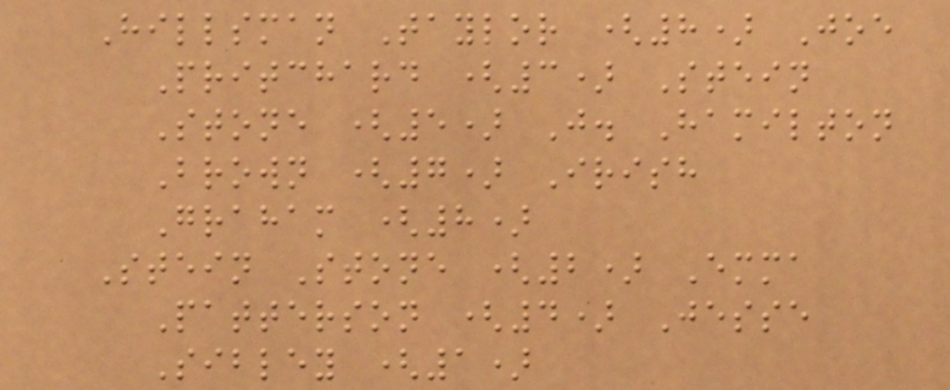Hillsman Taylor (8) Joe
Pritchard (3) Stein
Stone (5) J. Hamilton
Brown (7) Irish
Graham (8)
Stein Stone (2) Emma
Patterson (4) Jesse
Sibley (1)
